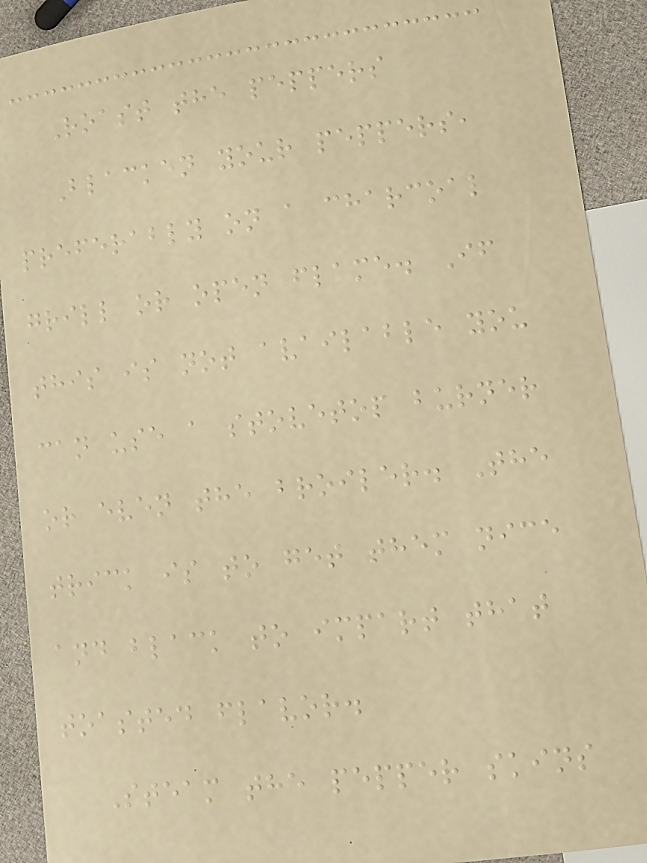Roast the peppers
Blacken your peppers,
preferably on a charcoal
grill or open flame. If
this is not available you
can use a stovetop burner
or even the broiler. The
trick is to get them nice
and black to impart that
toasted flavor.
Steam the pepper skins
